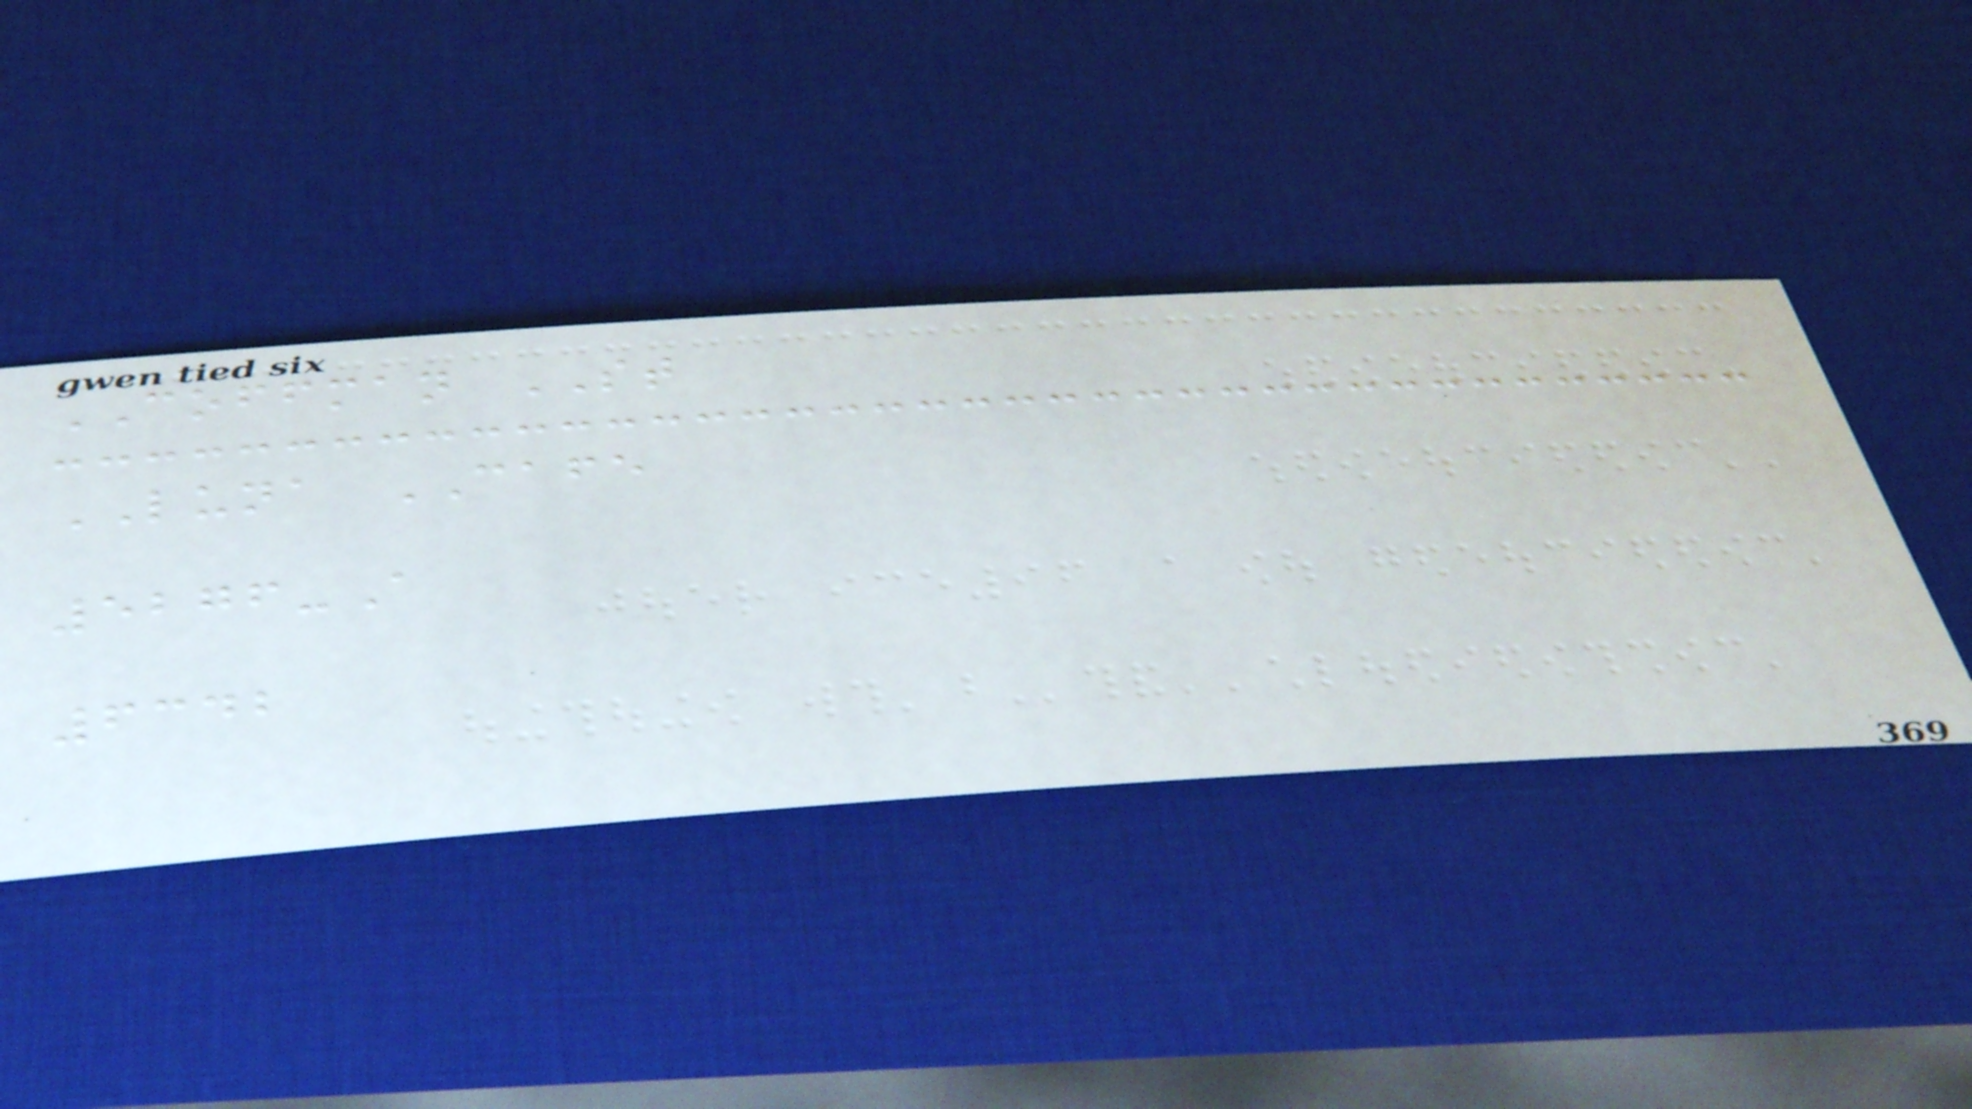COFFMAN ST
LUNA CAFE
5276-A
6342
